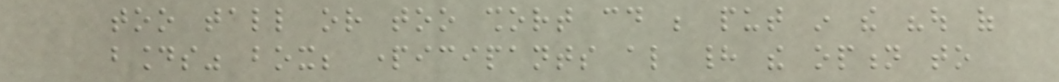too tall or too short could be put in the "out of
bounds" box; participants also had the option to
